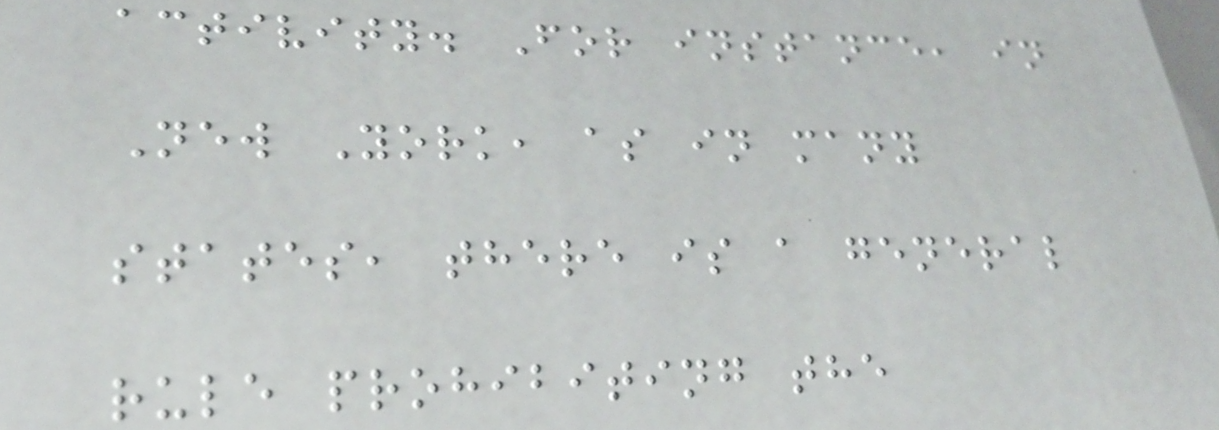activity. For instance, in
New York, as in many
states, there is a general
rule prohibiting the
